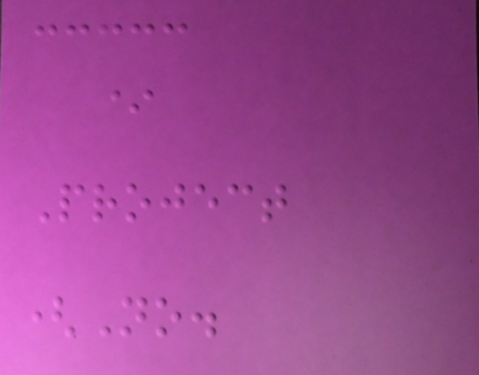*
Project
(No.
